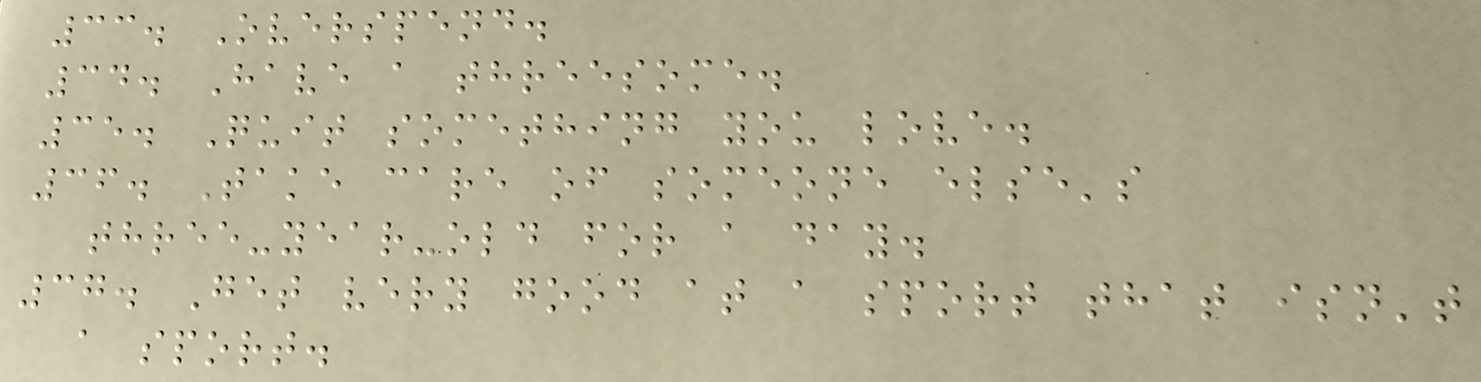33. Overspend.
34. Have a threesome.
35. Quit something you love.
36. Take care of someone else's
three-year-old for a day.
37. Get very good at a sport that isn't
a sport.
